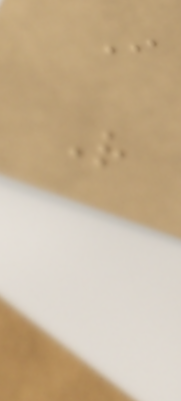I
R
